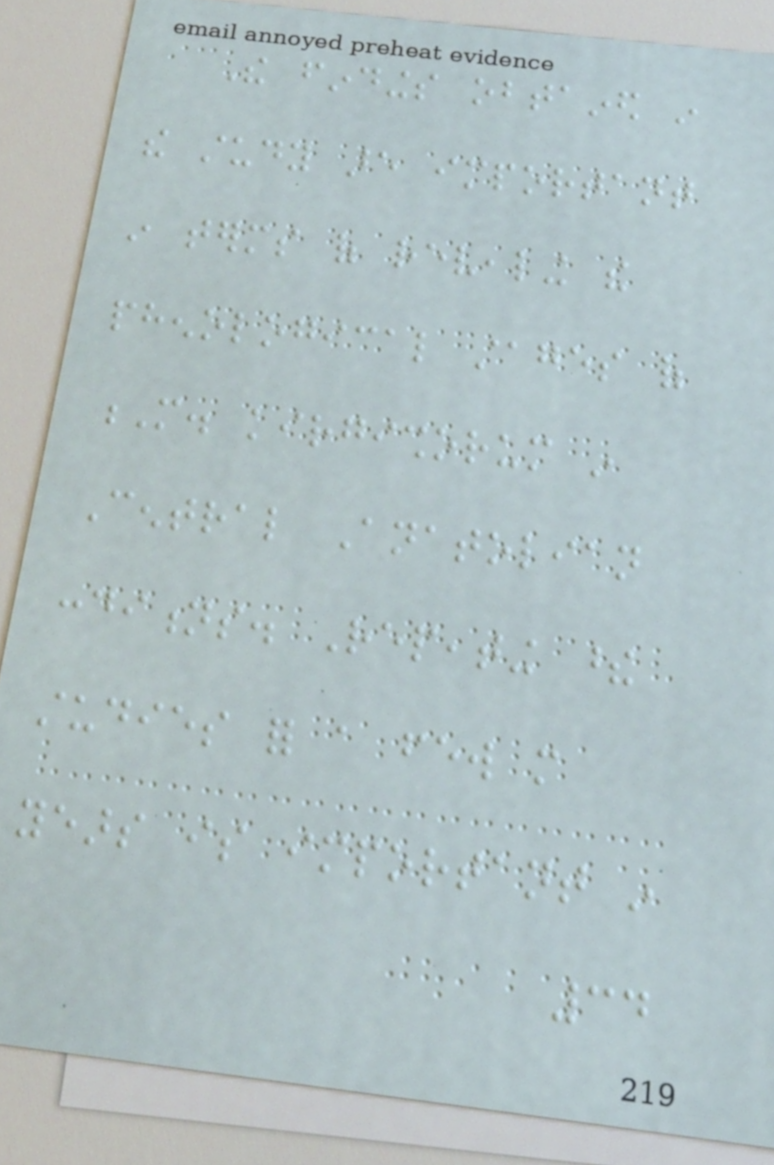The findings obtained in
the study are important
in terms of revealing the
phenological stages of
M. kirgishorum in
Central Anatolian
conditions. Repeating these
studies for a few more
years is important in
34
